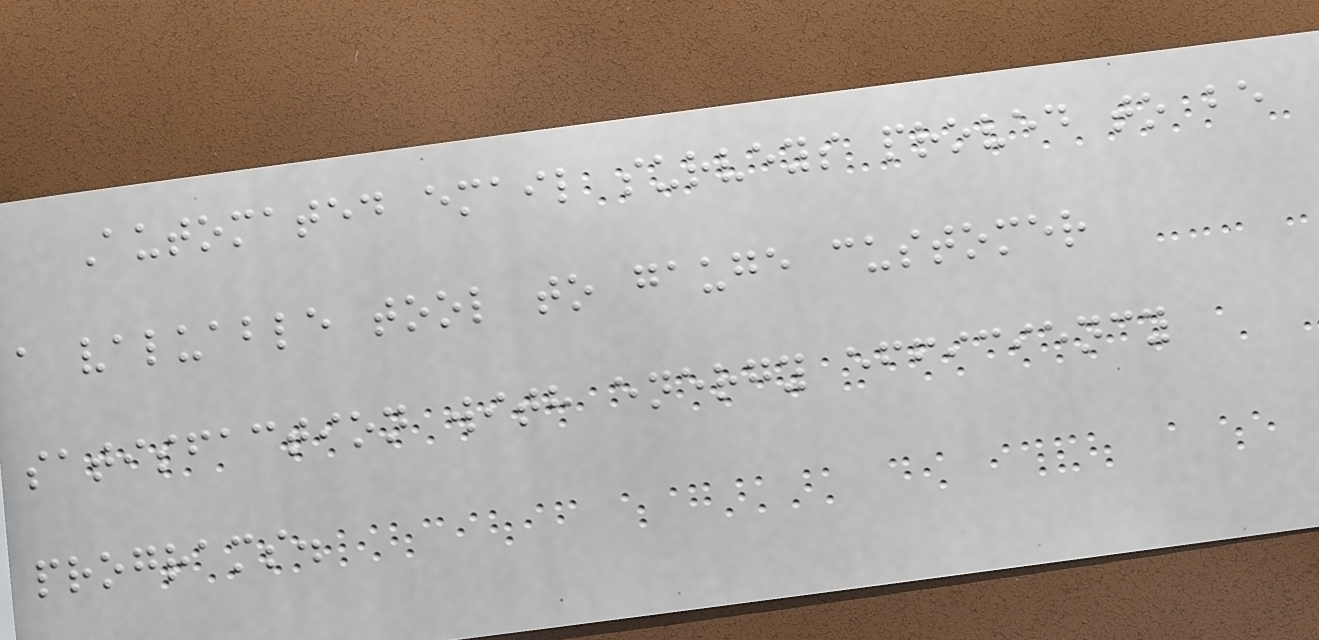Automated email surveys proved to be
a valuable tool to gauge customer
satisfaction with energy efficiency
programs.
